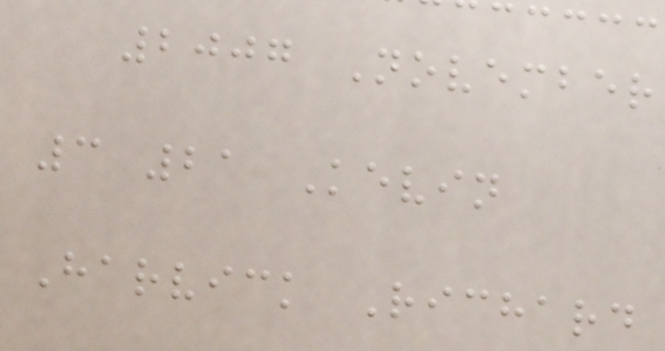2007 November
3 21 Kevin
Harvick Richard
